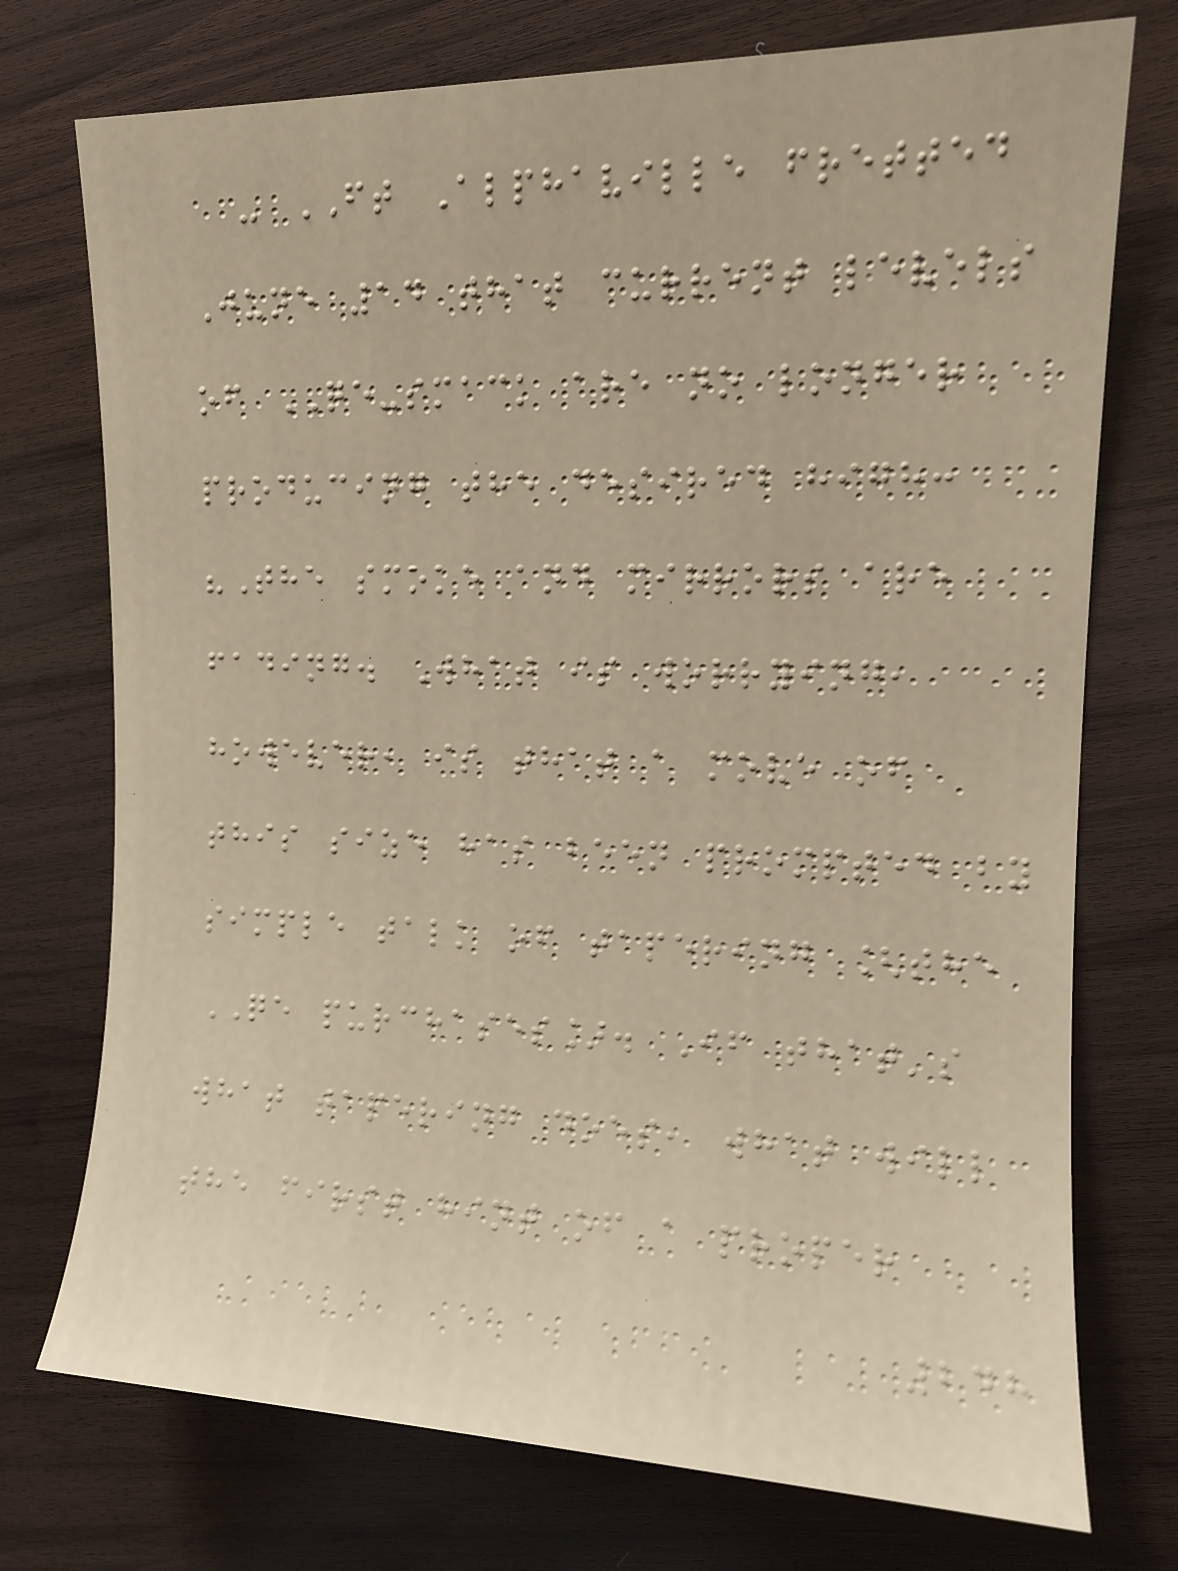- FT Alphaville fretted
June 14 that current levels
of QE-smack are no longer
producing the desired high:
"The smoke and mirrors are
fading. What is worrying,
however, is that a move of
this size has been prompted by
simple talk of tapering [the
QE purchases]. If that's
what tapering does, what will
the first hint of a proper
248
